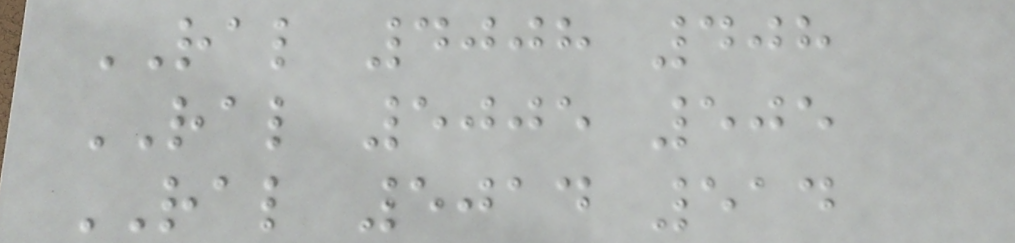RAL 4008 408
RAL 5005 505
RAL 5014 514
